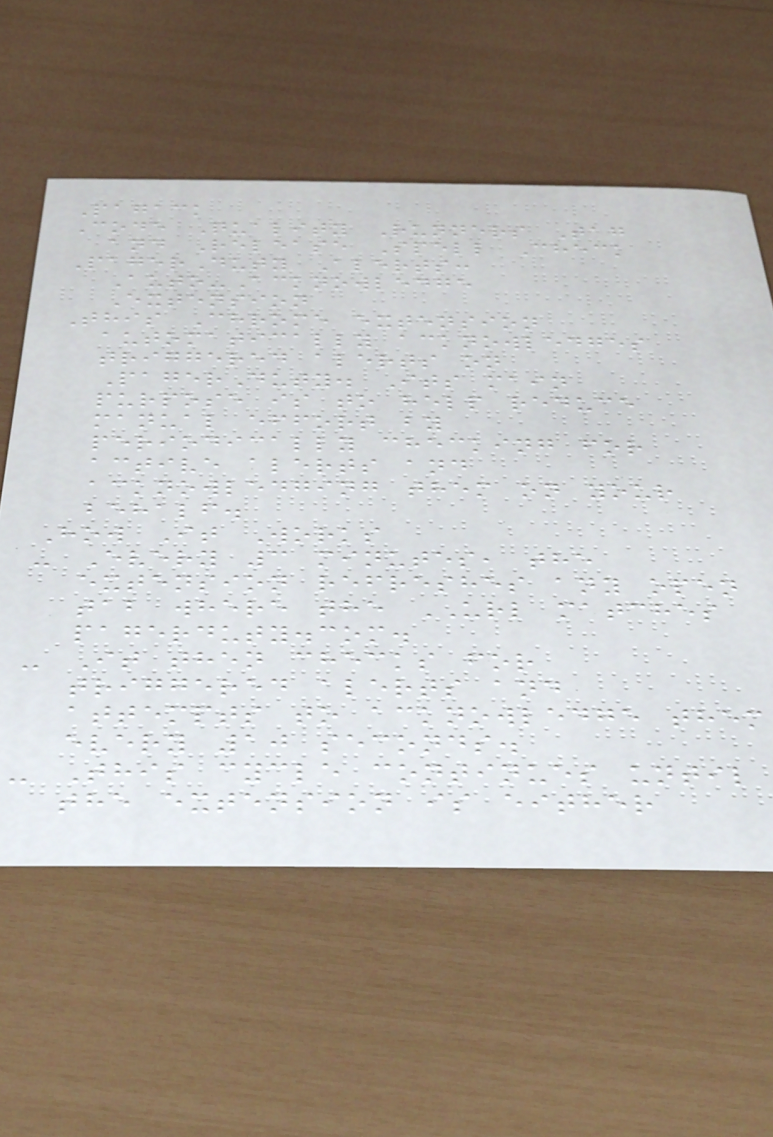Pagack
Code Quality Runners Tag
and Release Spell Check
PagerDuty Alerts:
Auto-Acknowledge
Extension
This Chrome extension
automatically acknowledges
triggered alerts on
PagerDuty. Its main
purpose is to help reduce
manual effort by
periodically checking for
active alerts and
acknowledging them on your
behalf.
How It Works
- Every 3 minutes, the
extension refreshes any open
tab where the URL matches
pagerduty.com.
- It then checks for
triggered alerts and
attempts to acknowledge them
every 10 seconds.
- This cycle continues until
the extension is either
